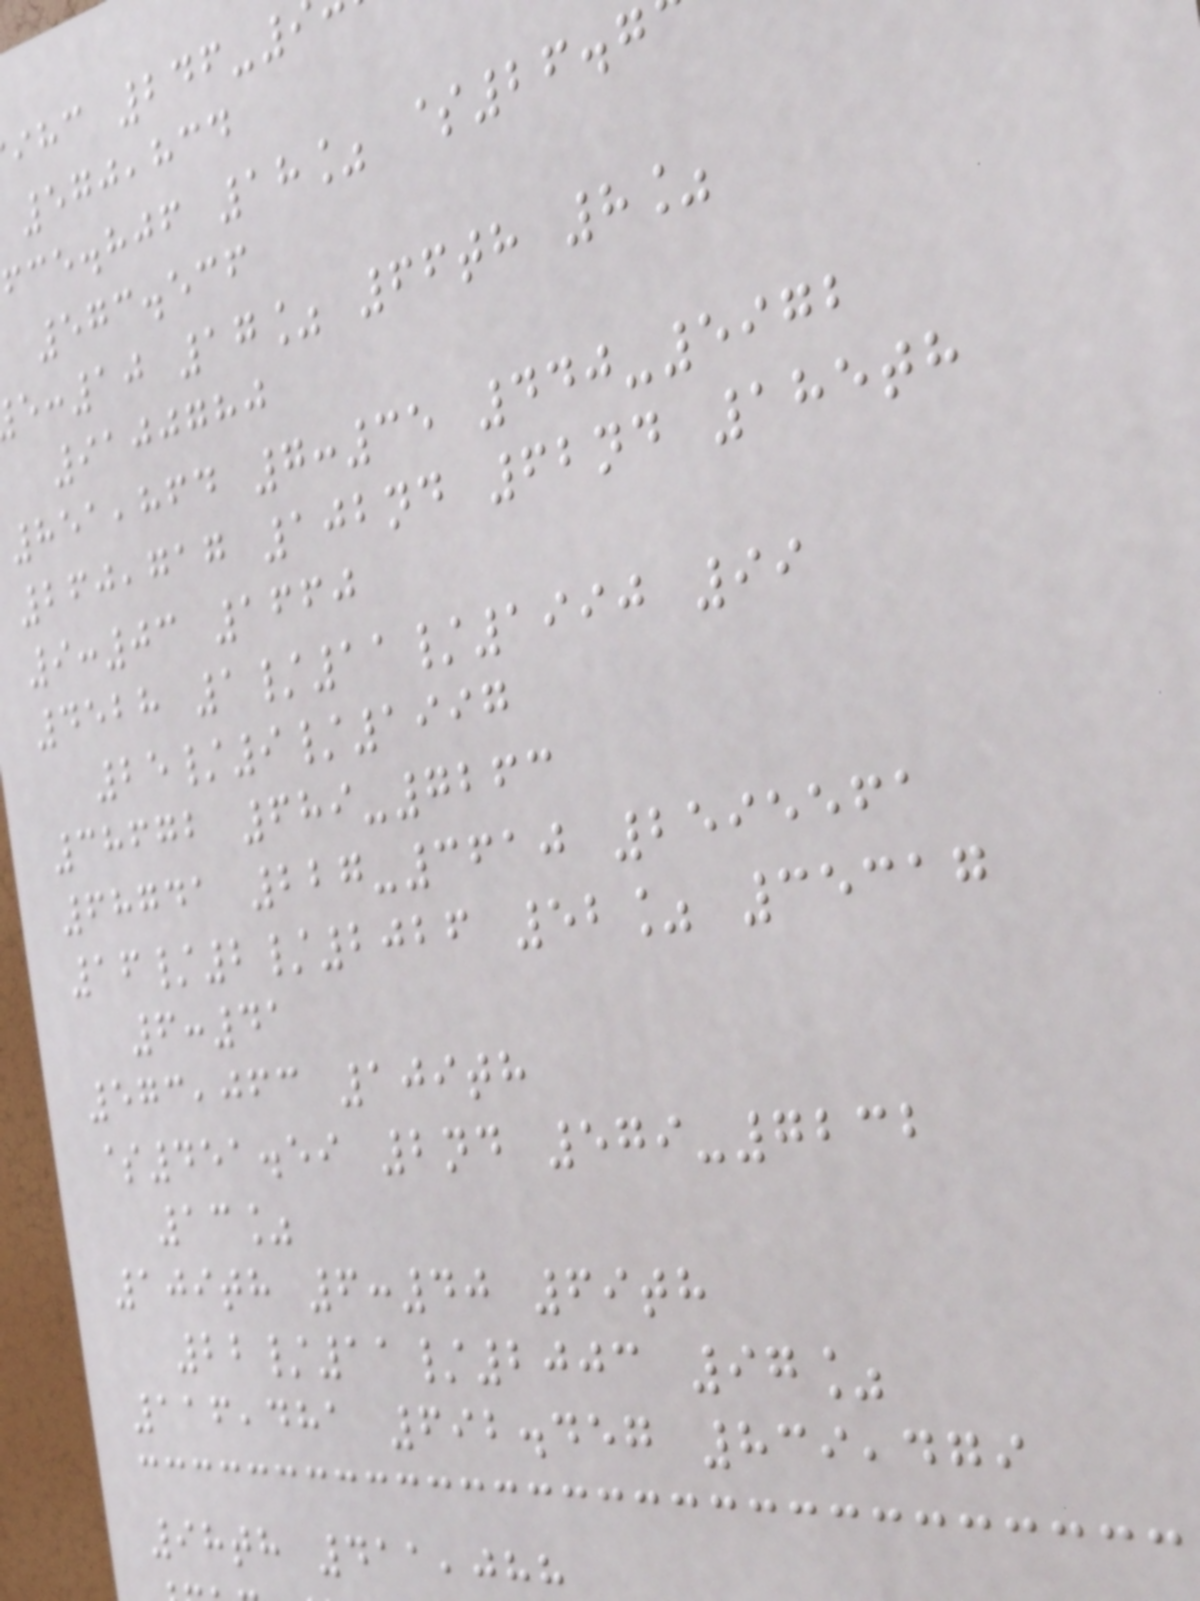ihc 246-
570,834
fce.hjf 18% $26.7
573.536
:10 17% 66th 8%
9100780
851,864 7:35 440-5972
260,717 102nd 62nd 185th
9:03 1660
4528 1/11/1990 99
25/9/1997
38672 689-7263
68741 227-3610 2595561
16/2/2026 52% 35317
6:41
573,063 109th
$451.59 2nd 579-7232
13%
109th 6:40 69th
22/11/2003 97%
116,481 692.457 839,479
98th 411,08
